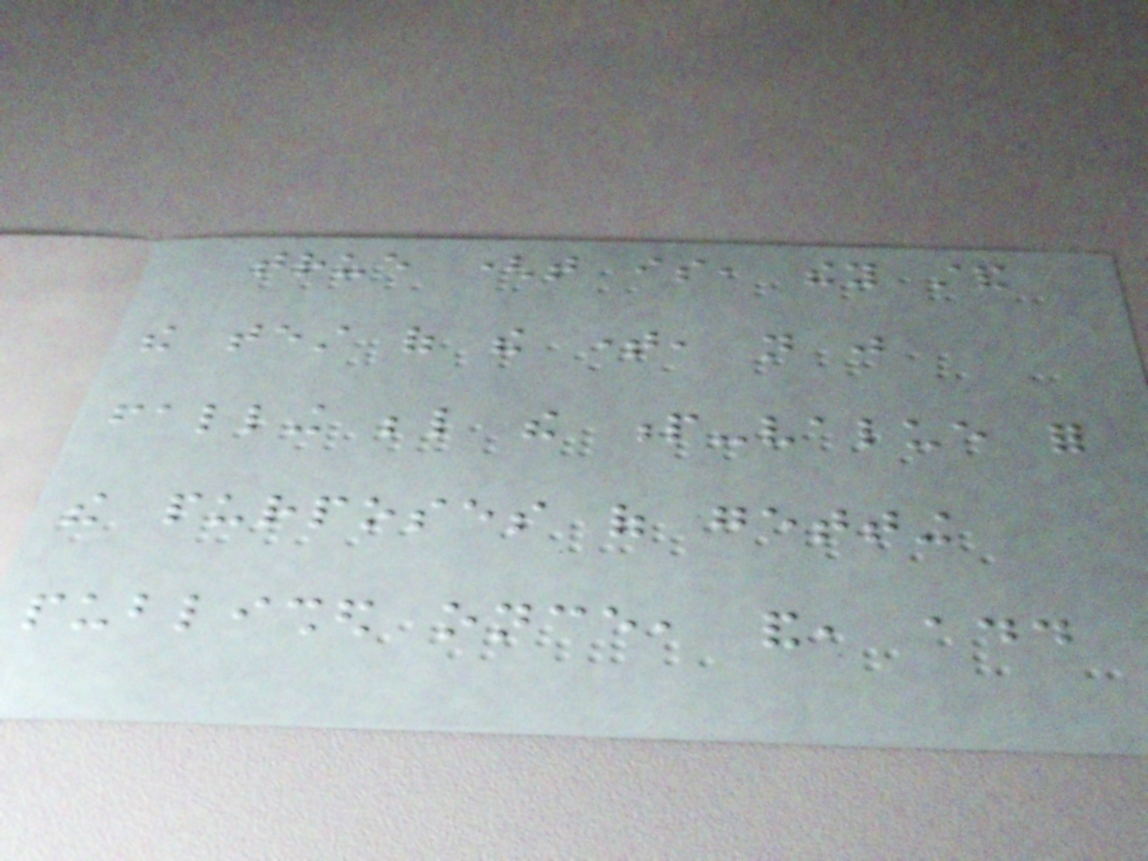true (that is, they stand
the test of the time, not just
falling below the p-value for
the purposes of getting
published once, and, add
